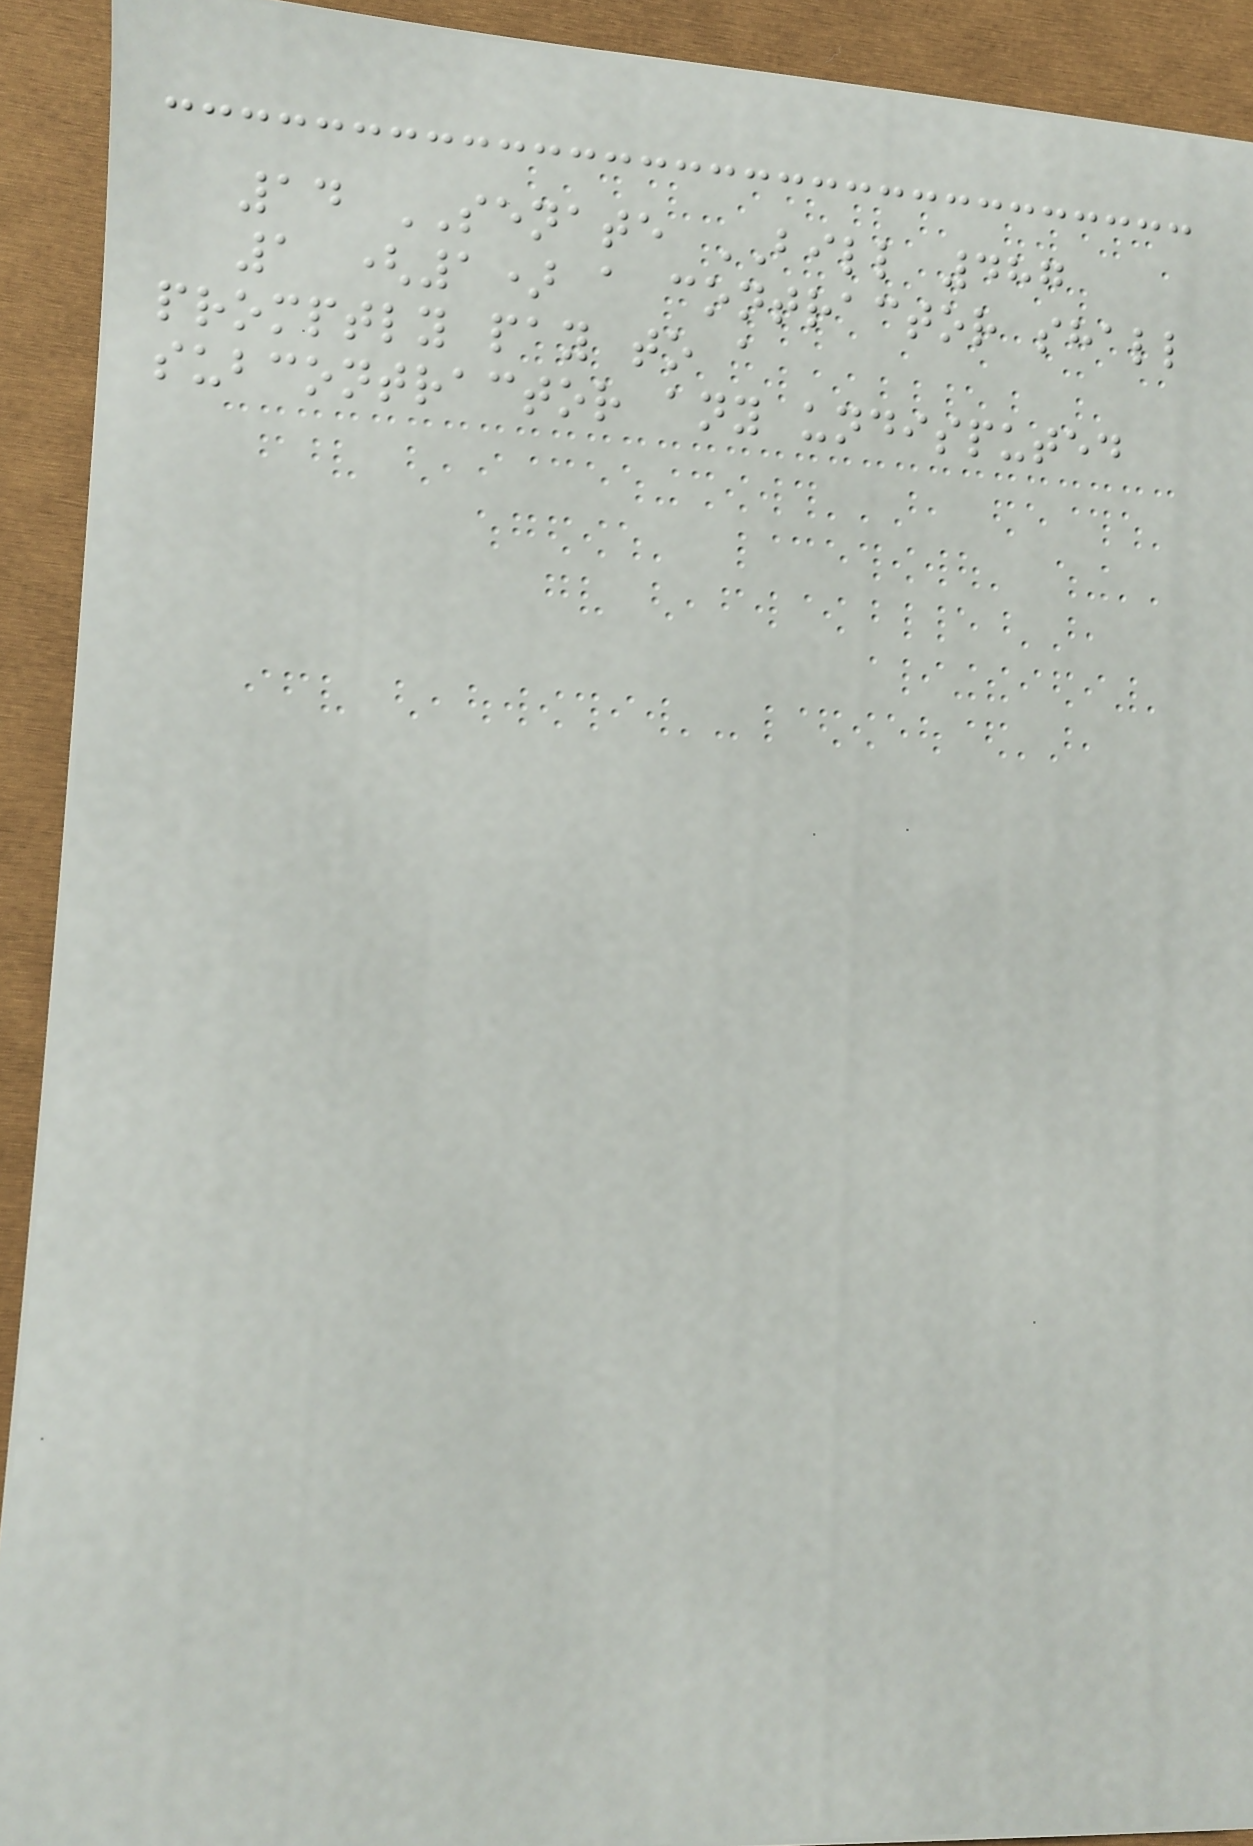14 SENATE BILL 487
1 (1) a contractor shall
promptly pay to a
subcontractor any undisputed
